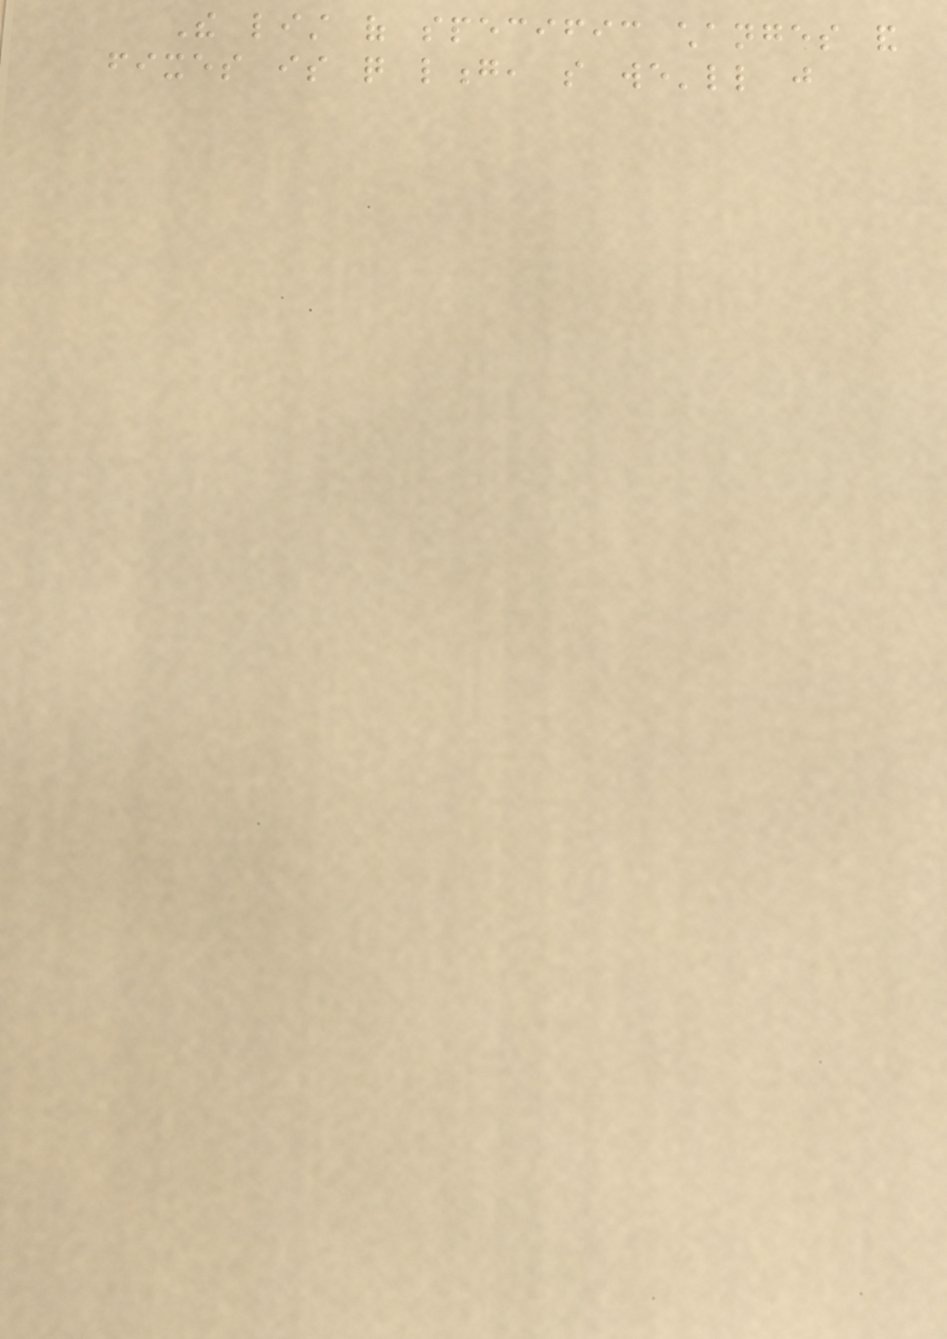The list of specific changes and
fixes is quite long, so we'll just
